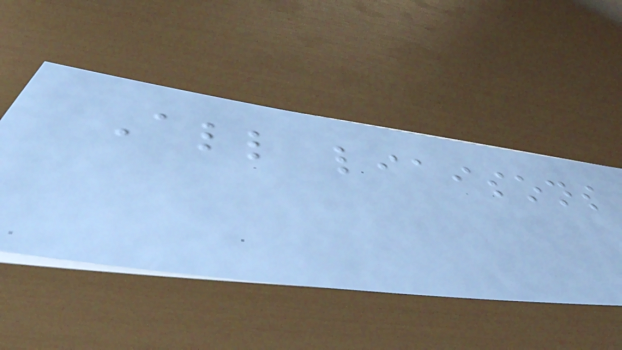All liaisons
